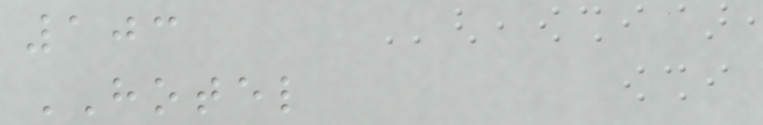103
HOTEL
